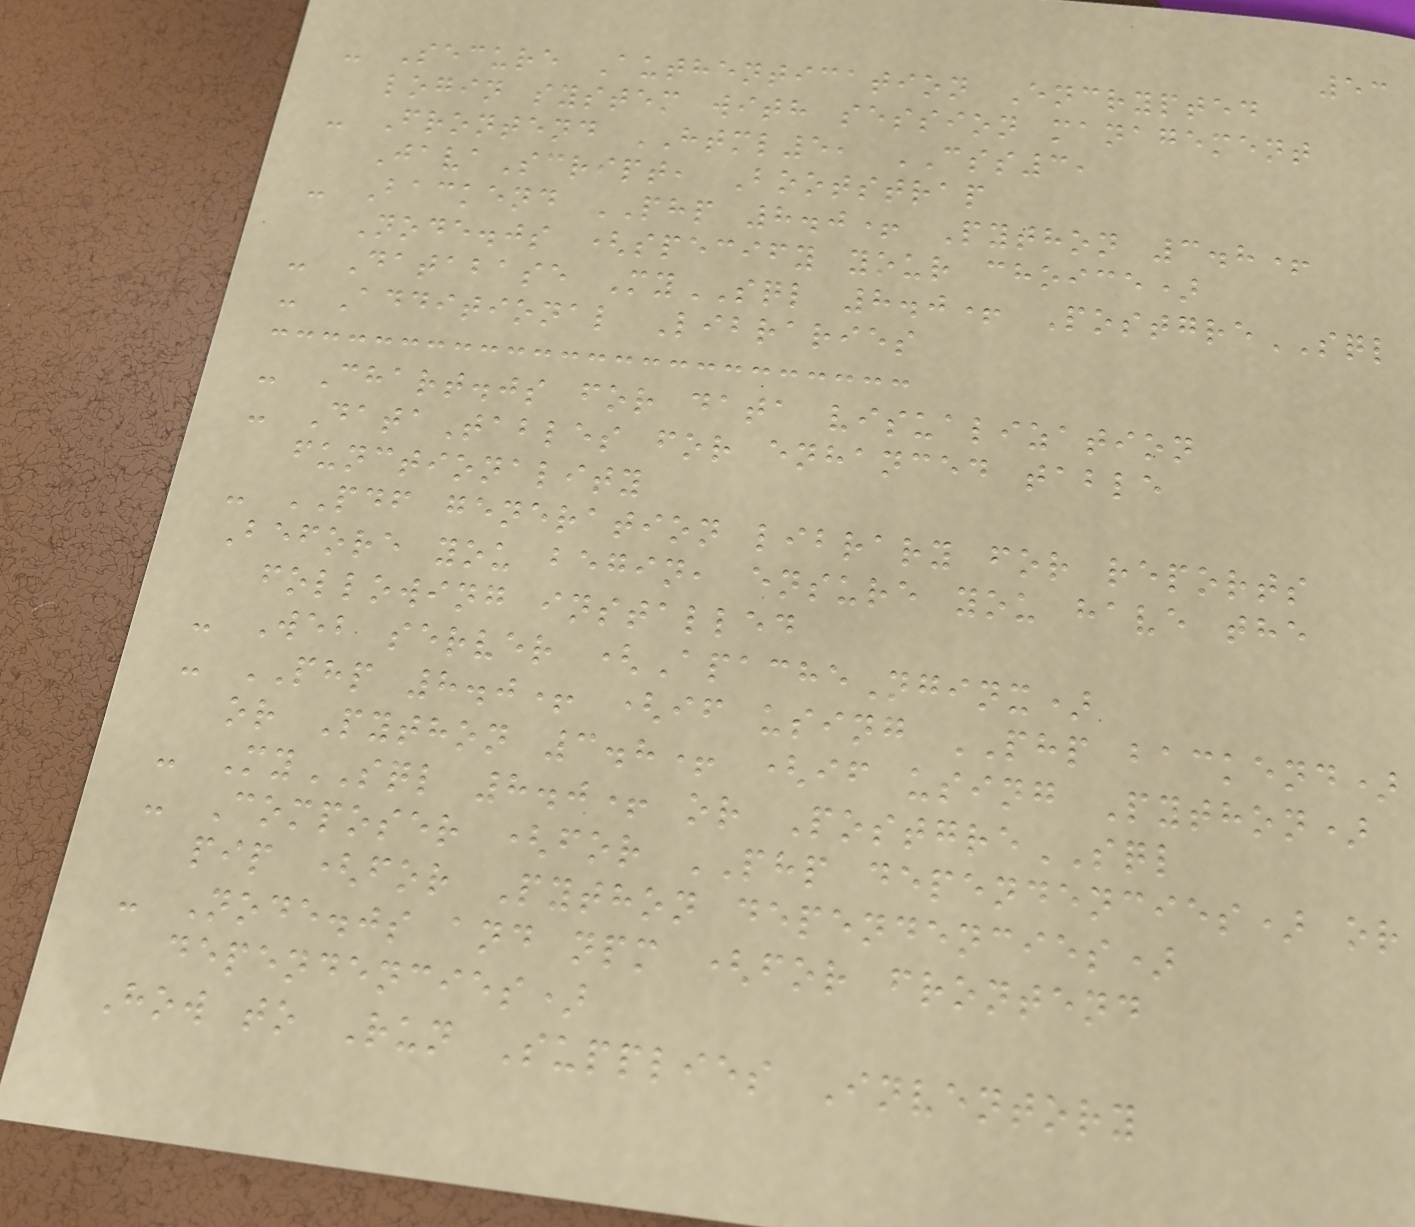53
- Secure Authentication Encrypted
login system with session management
- Frontend HTML5, CSS3,
JavaScript, Bootstrap
- Backend PHP 8.0+ Python 3.8+
Node.js (specify your choice)
- Database MySQL 8.0+ PostgreSQL
- Additional Libraries
- Chart.js for data visualization
- DataTables for enhanced table
functionality
- PDF generation library for reports
Before you begin, ensure you have the
following installed
- Web server (ApacheNginx)
- PHP 8.0+ (if using PHP backend)
or Python 3.8+ (if using Python)
- MySQL 8.0+ or PostgreSQL
- Composer (for PHP dependencies) or
pip (for Python dependencies)
- Node.js and npm (for frontend
dependencies)
How to Run Supplies Inventory
